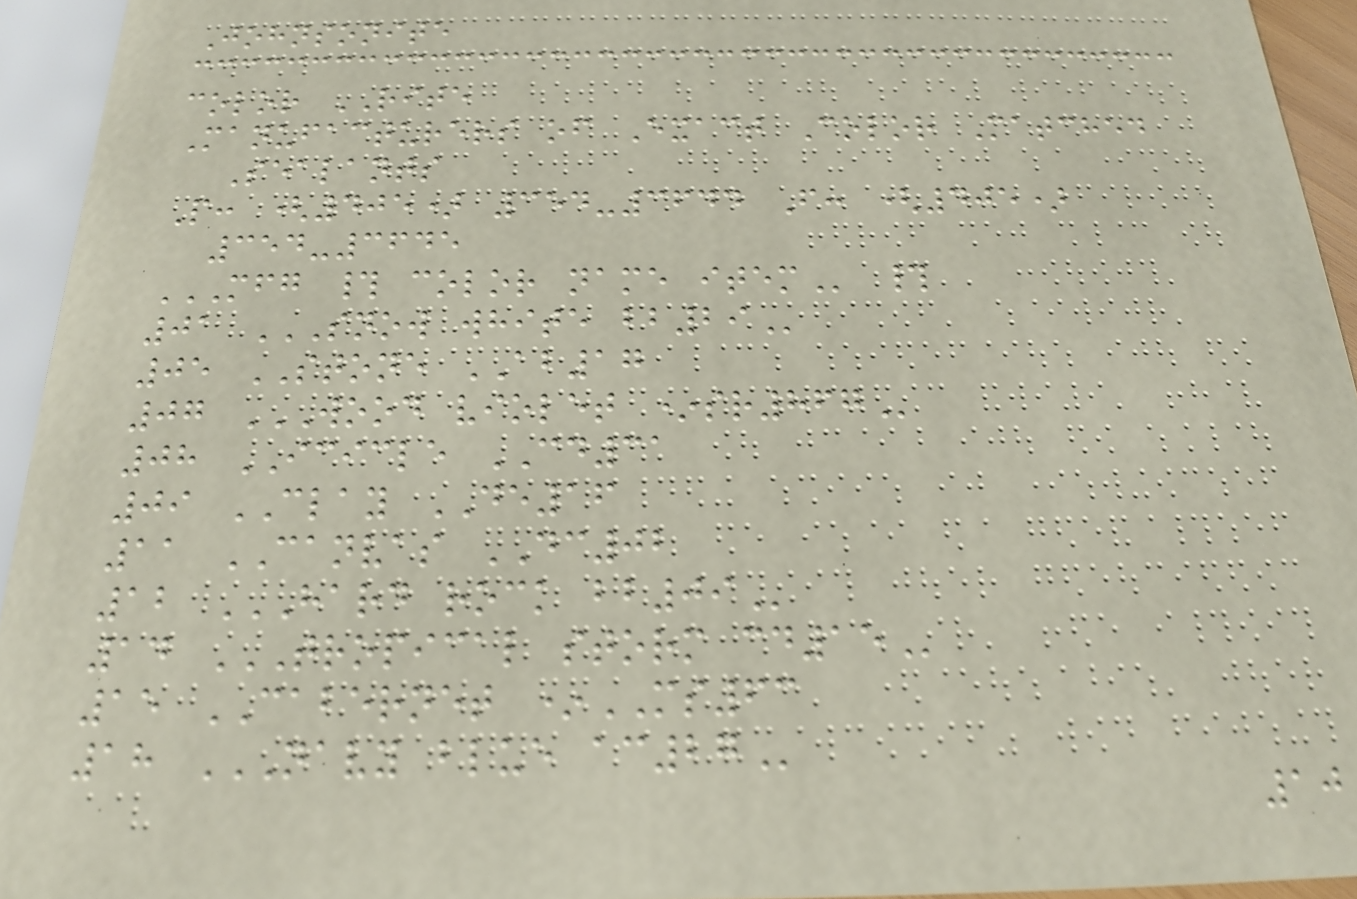Johnsonite
color RITE
Manufacturers of Exact Color Matched
Sealants
P: (405) 354-3644 F: (405)
354-3645
MFG # COLOR NAME ITEM #
01 SNOW WHITE BB29
05 STONE AB17
07 WOOD VIOLET *SR867
08 ICICLE CD31
09 CLAY DE16
11 CANVAS DC02
12 HARD ROCK BB09
14 TROPICAL STORM CD15
15 CABERNET *MS63
18 NAVY BLUE AC27
10
